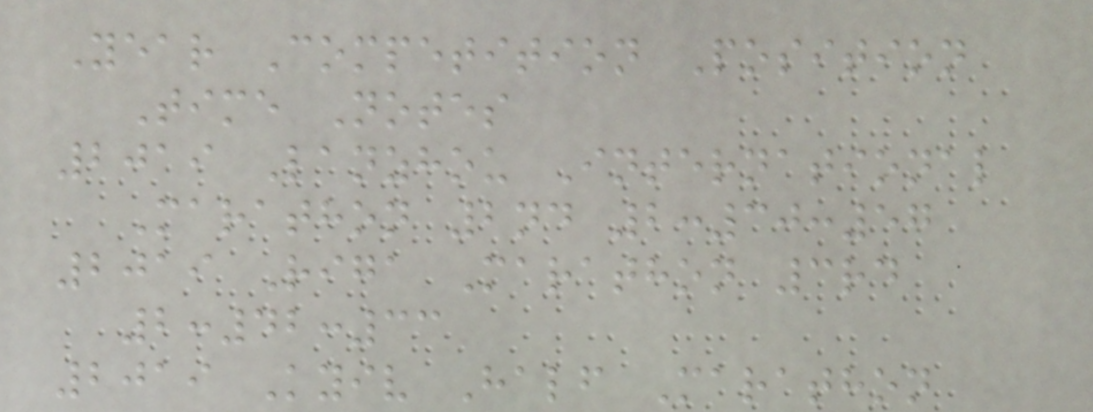Year Competition Position
Time Notes
2019 Lanzhou International
Marathon 2nd 2:30:57
2019 Riga Marathon 3rd
2:42:33
2019 Kyiv Half Marathon
